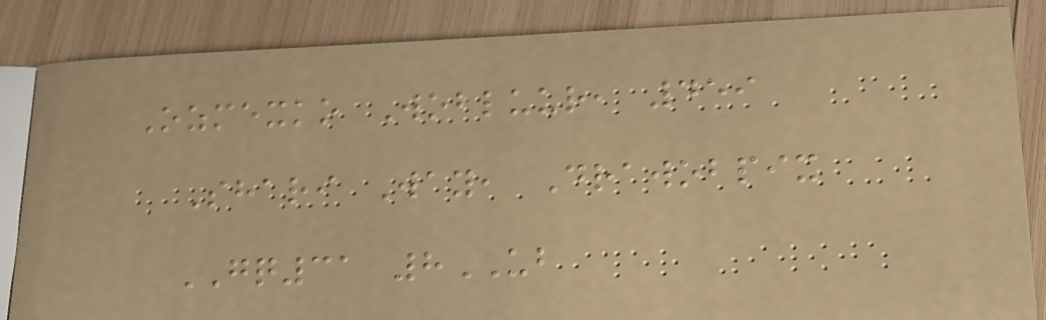Ozmexko Wobluur, 459
Shari Way, Drawobpix
GQ31 8UB
